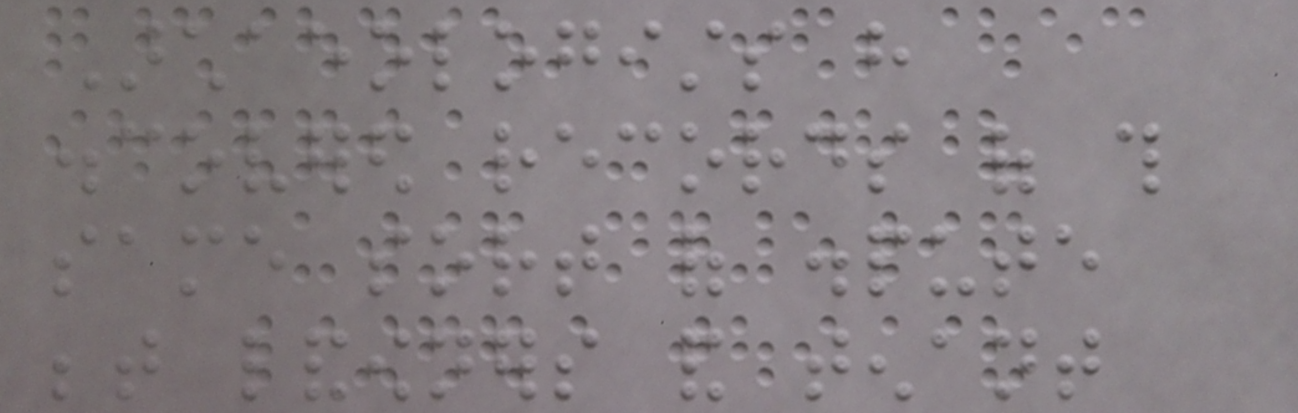Archaeologists have
discovered records of this
same sort of dispute
between landowners and tenant
